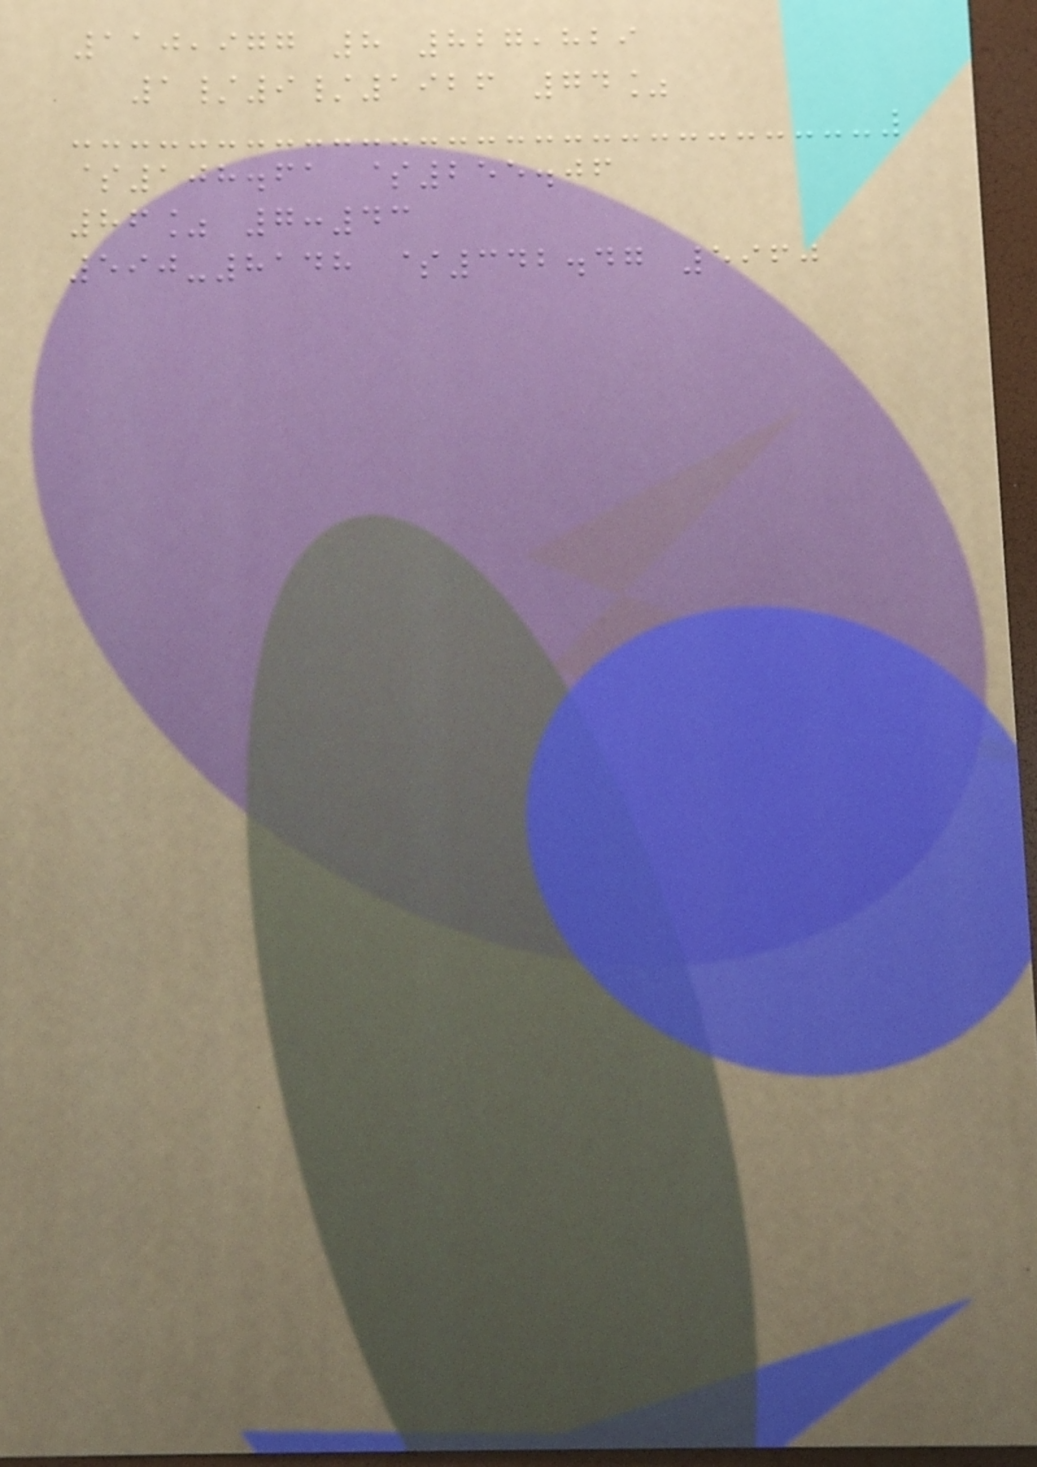110,977 8 827,829
1/9/1926 74%
$108.61 $255.06
86% 7:43
590-8148 $342.47 5960
